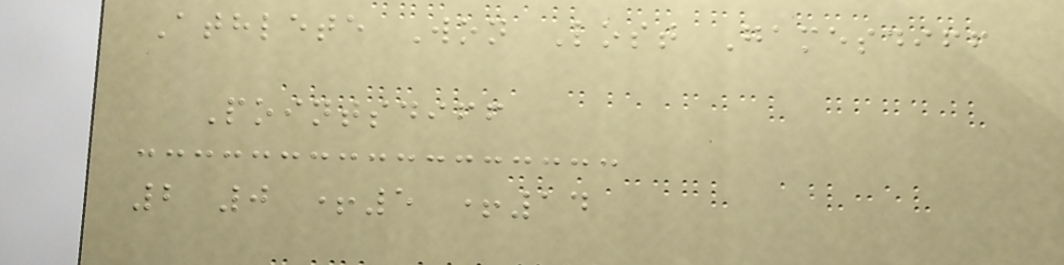Athlete Won Lost Gamesdiff
Pointsdiff
2 0 +5 +14
